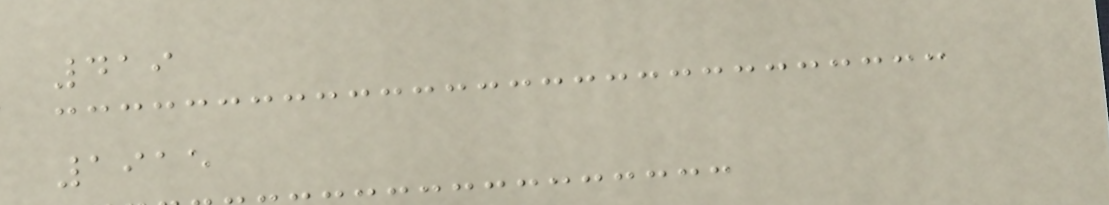419
1915
